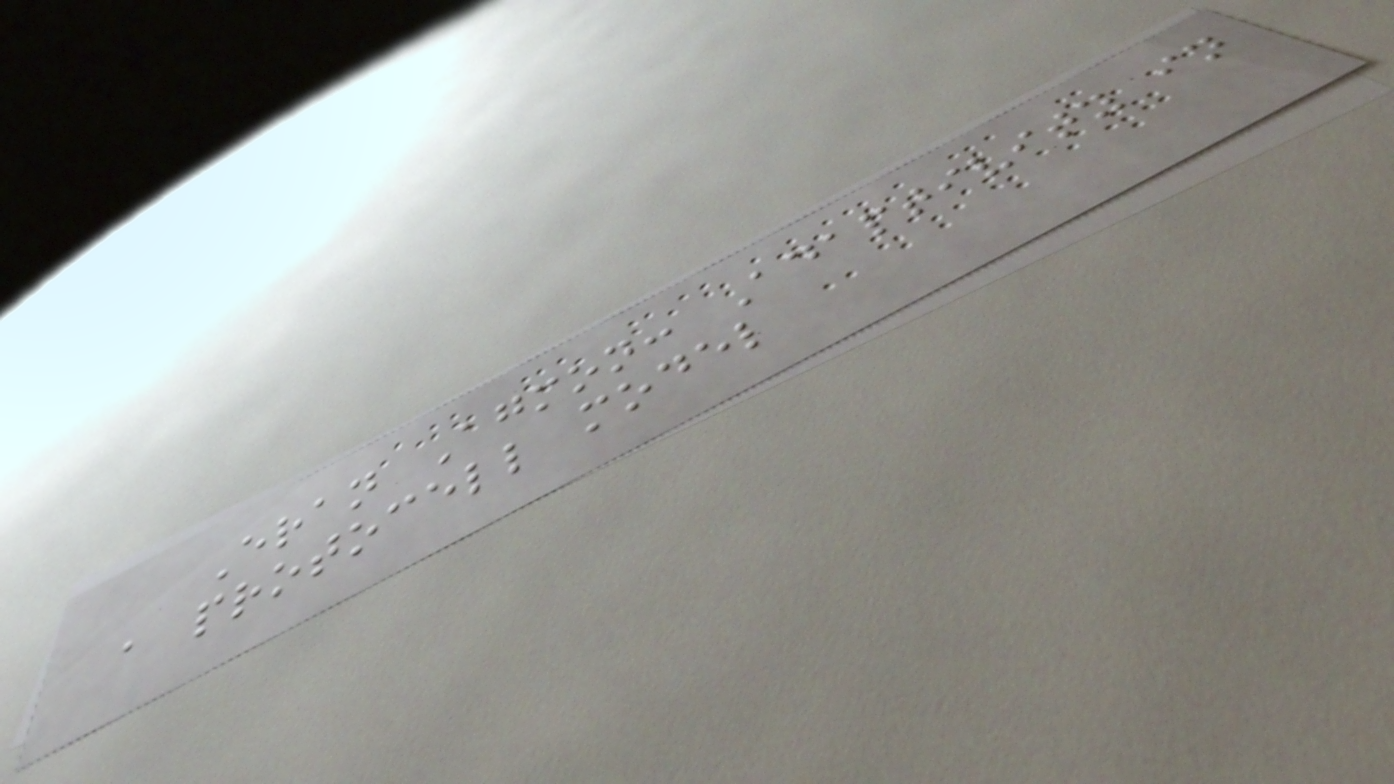Eran Agmon: Adaptivity in
a protocell model
